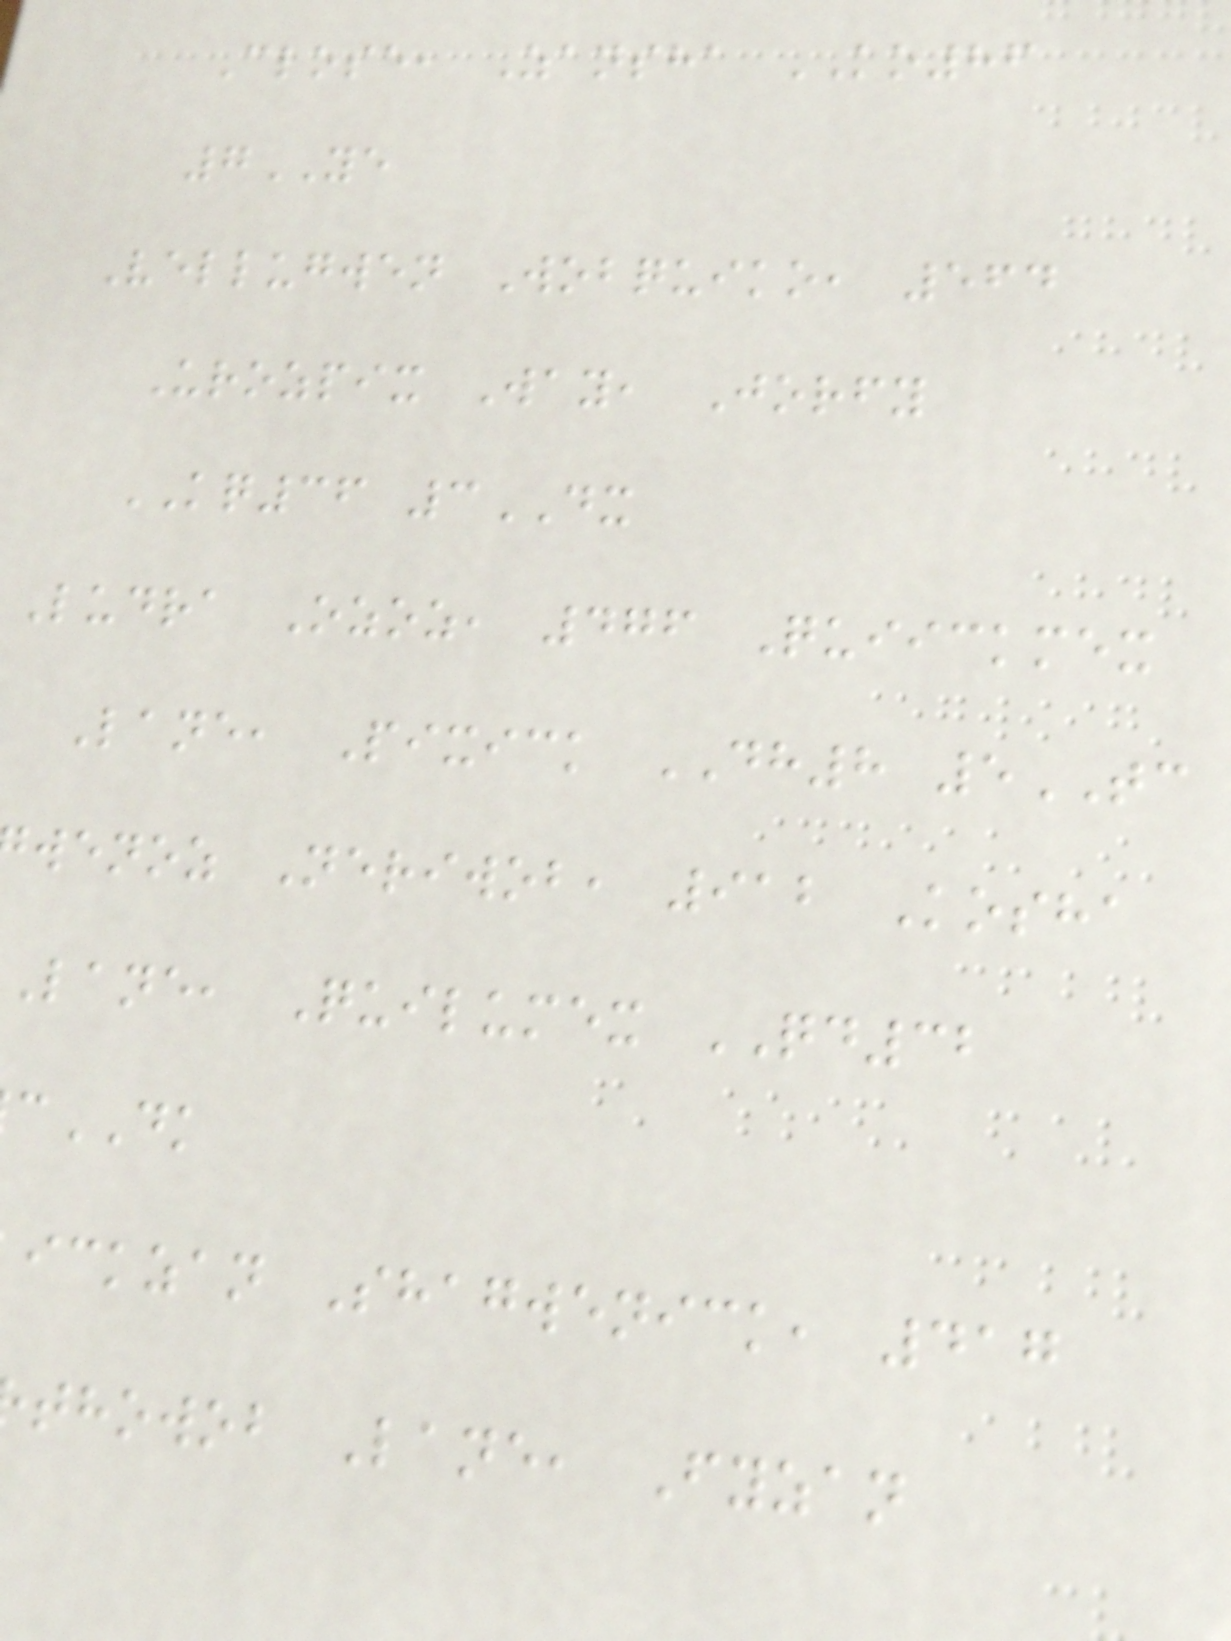Close, Zansha KO86
7YE
Vellugwen Wobquiko, 564
Urozpix Way, Jorfy
KQ36 3DX
Ludra Ozoz, 476 Quiickmex
Lane, Pixick DH8 5TC
wenoz Neriwob, 912 Kosha
Lane, Quilumex QD32
DK
ickzan Shagwenick, 417
thowob Lane, Fyzan
